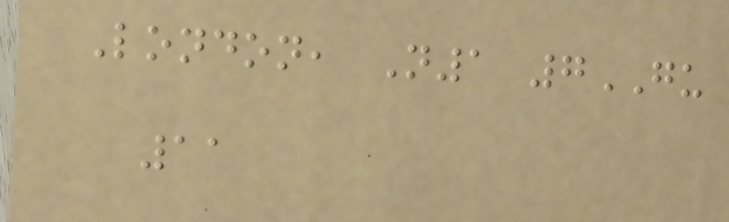London, N1 7GU
11
